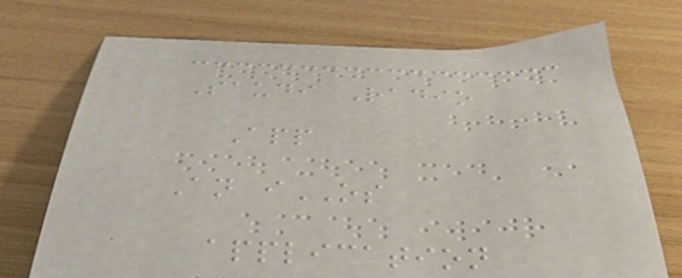Saudi Radio
App
An iOS
application
